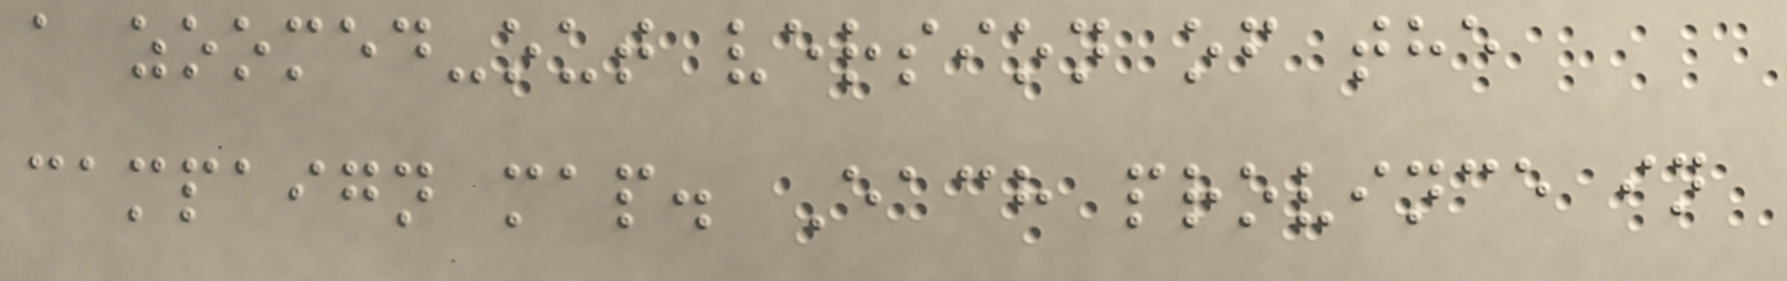a zoomed-out version of the
campaign map. Each province in
